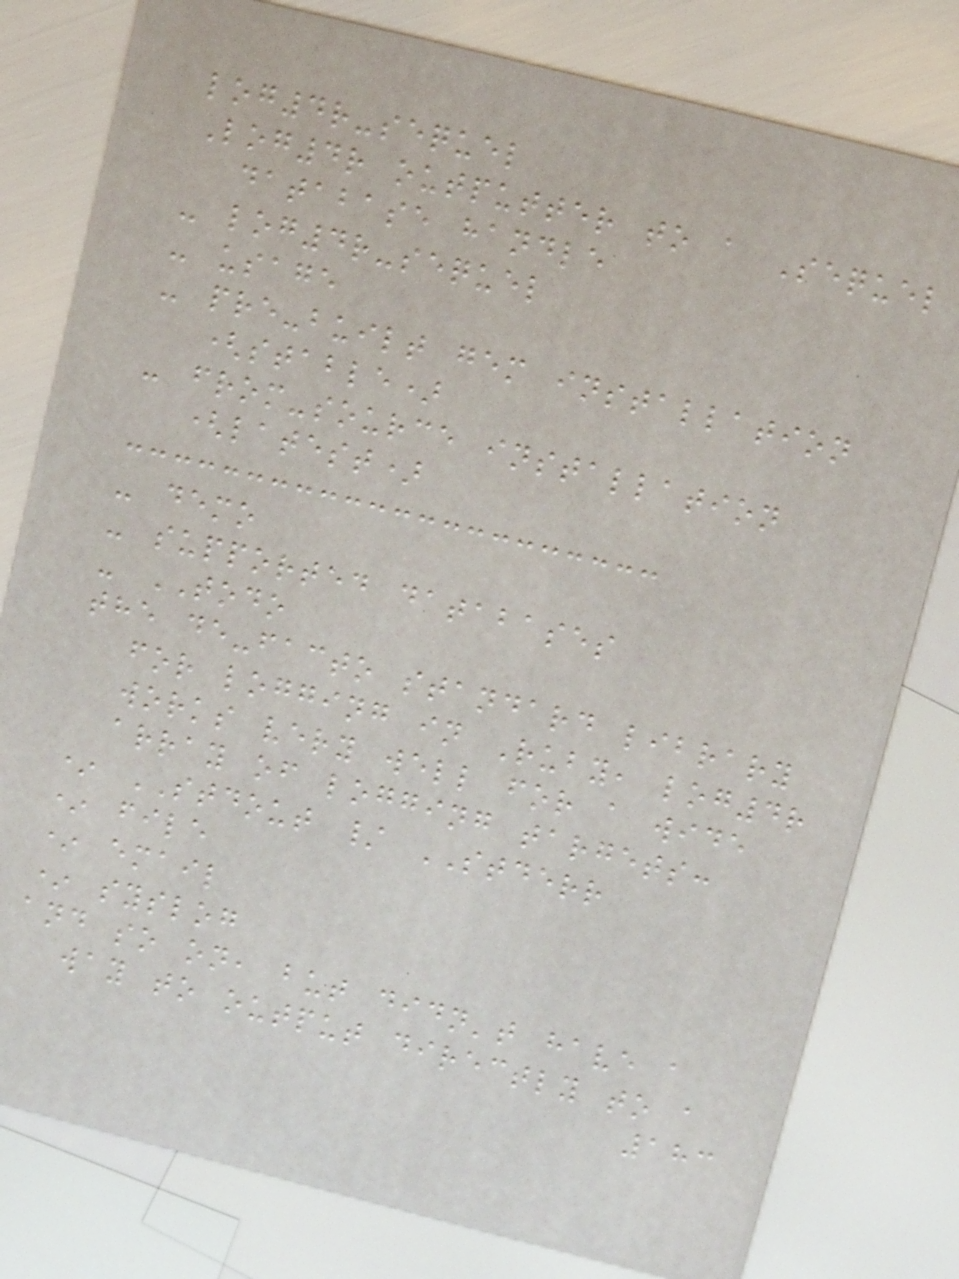log4r-sequel
Log4r outputter to a Sequel
database handle
- log4r-sequel
- usage
- pre-built gem installation
(stable)
- from-source installation
(latest)
- demo
- supported databases
- TODO
the de-facto standard library
for logging in Ruby, log4r
works very well for a wide
array of logging targets:
* STDOUT / STDERR
* file
* email
* syslog
and so on, but didn't have a
way to output directly to a
183
